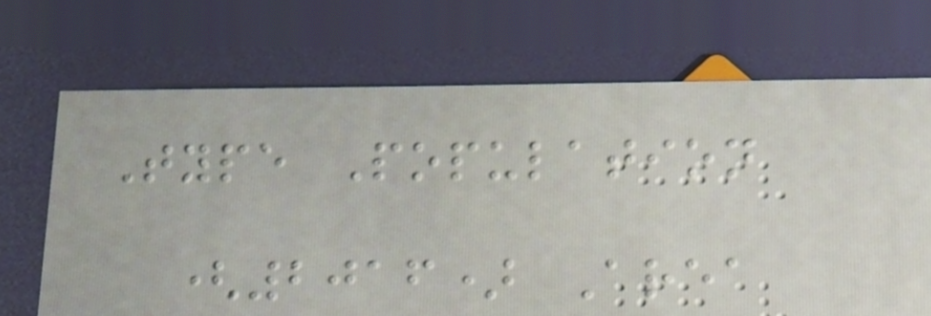Type Population
(2016) Area
